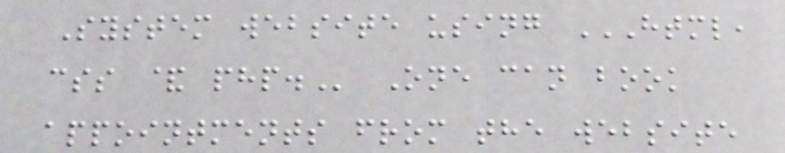System website using HTML,
CSS & PHP. One can book
appointments from the website
